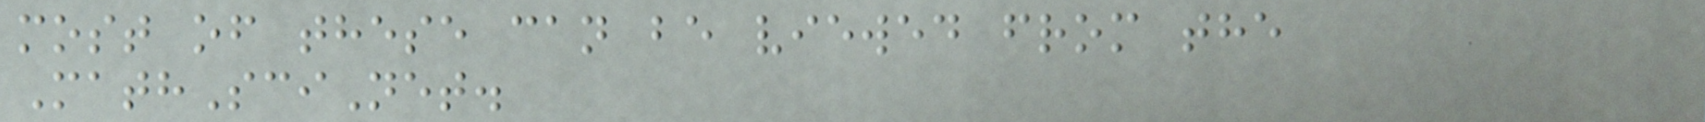most of these can be viewed from the
MathSciNet.
